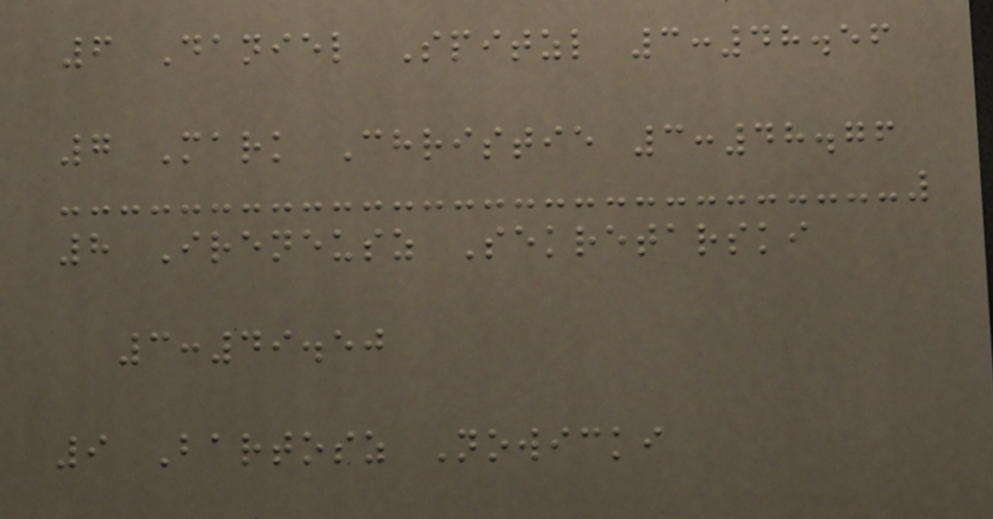6 Daniel Spitzl 3:48.56
7 Mark Christie 3:48.76
8 Ireneusz Sekretarski
3:49.50
9 Bartosz Nowicki
